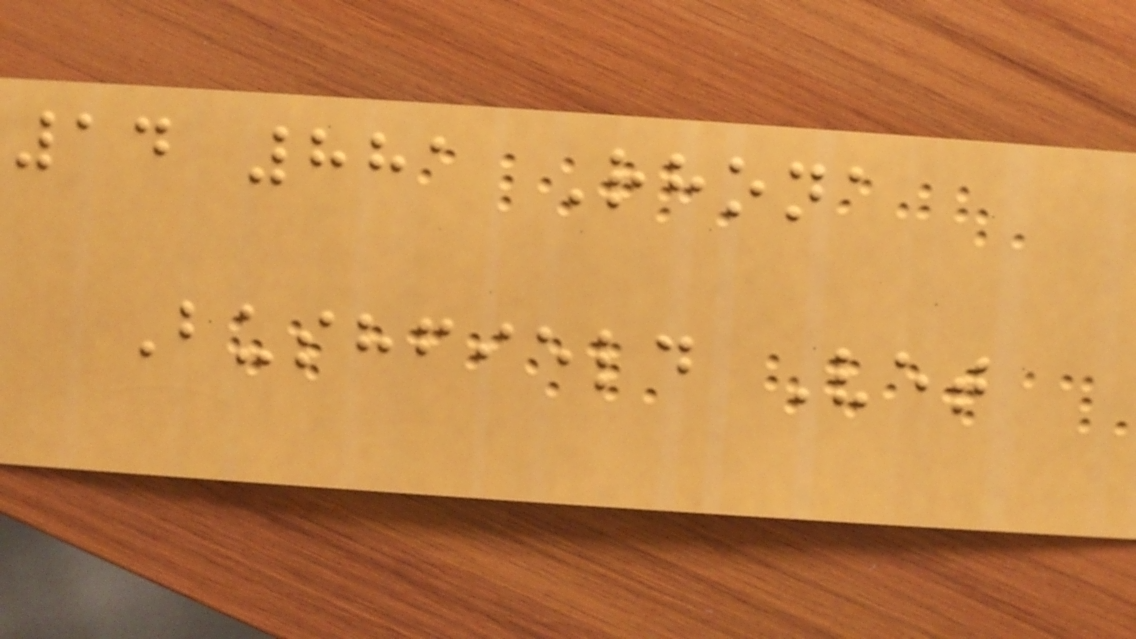14 881 Rhona
Bushfield Vet
